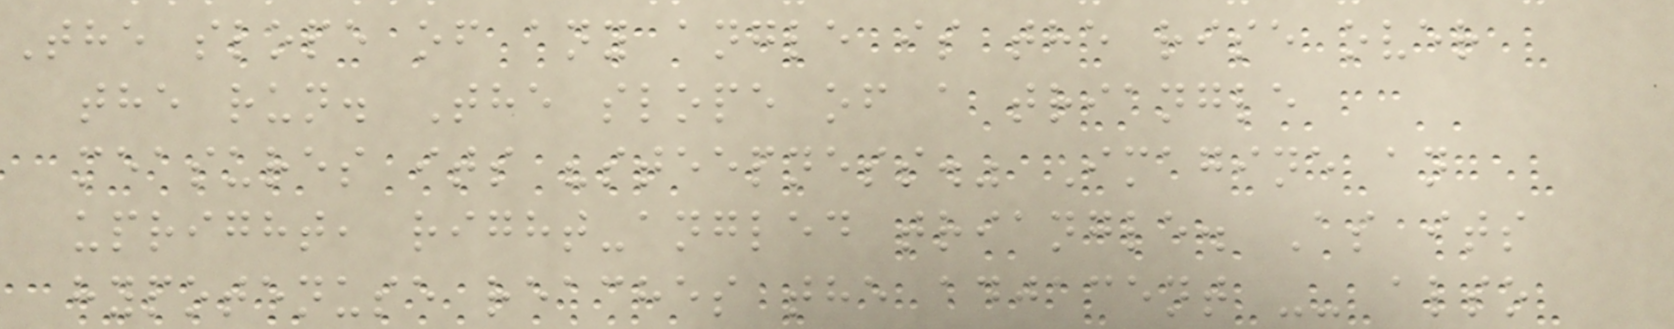The slope of any angle is the rise over
the run. The slope of a triangle
measures its "steepness." Imagine an
upright, right-angled triangle. As its
hypotenuse reaches the adjacent -- also
